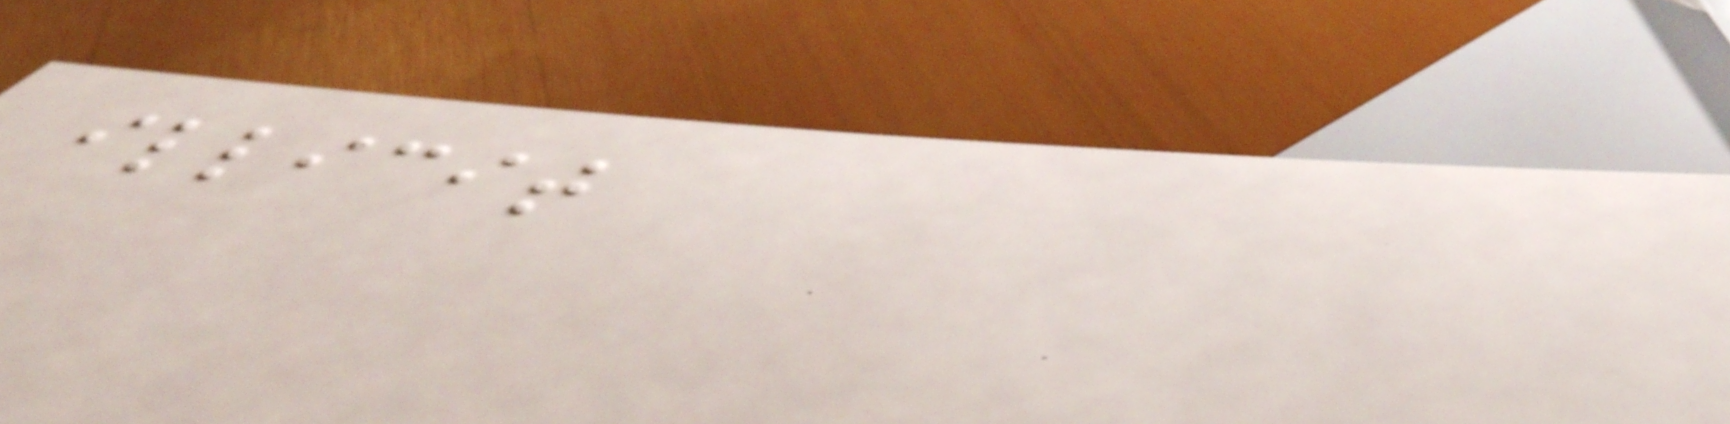illicit
